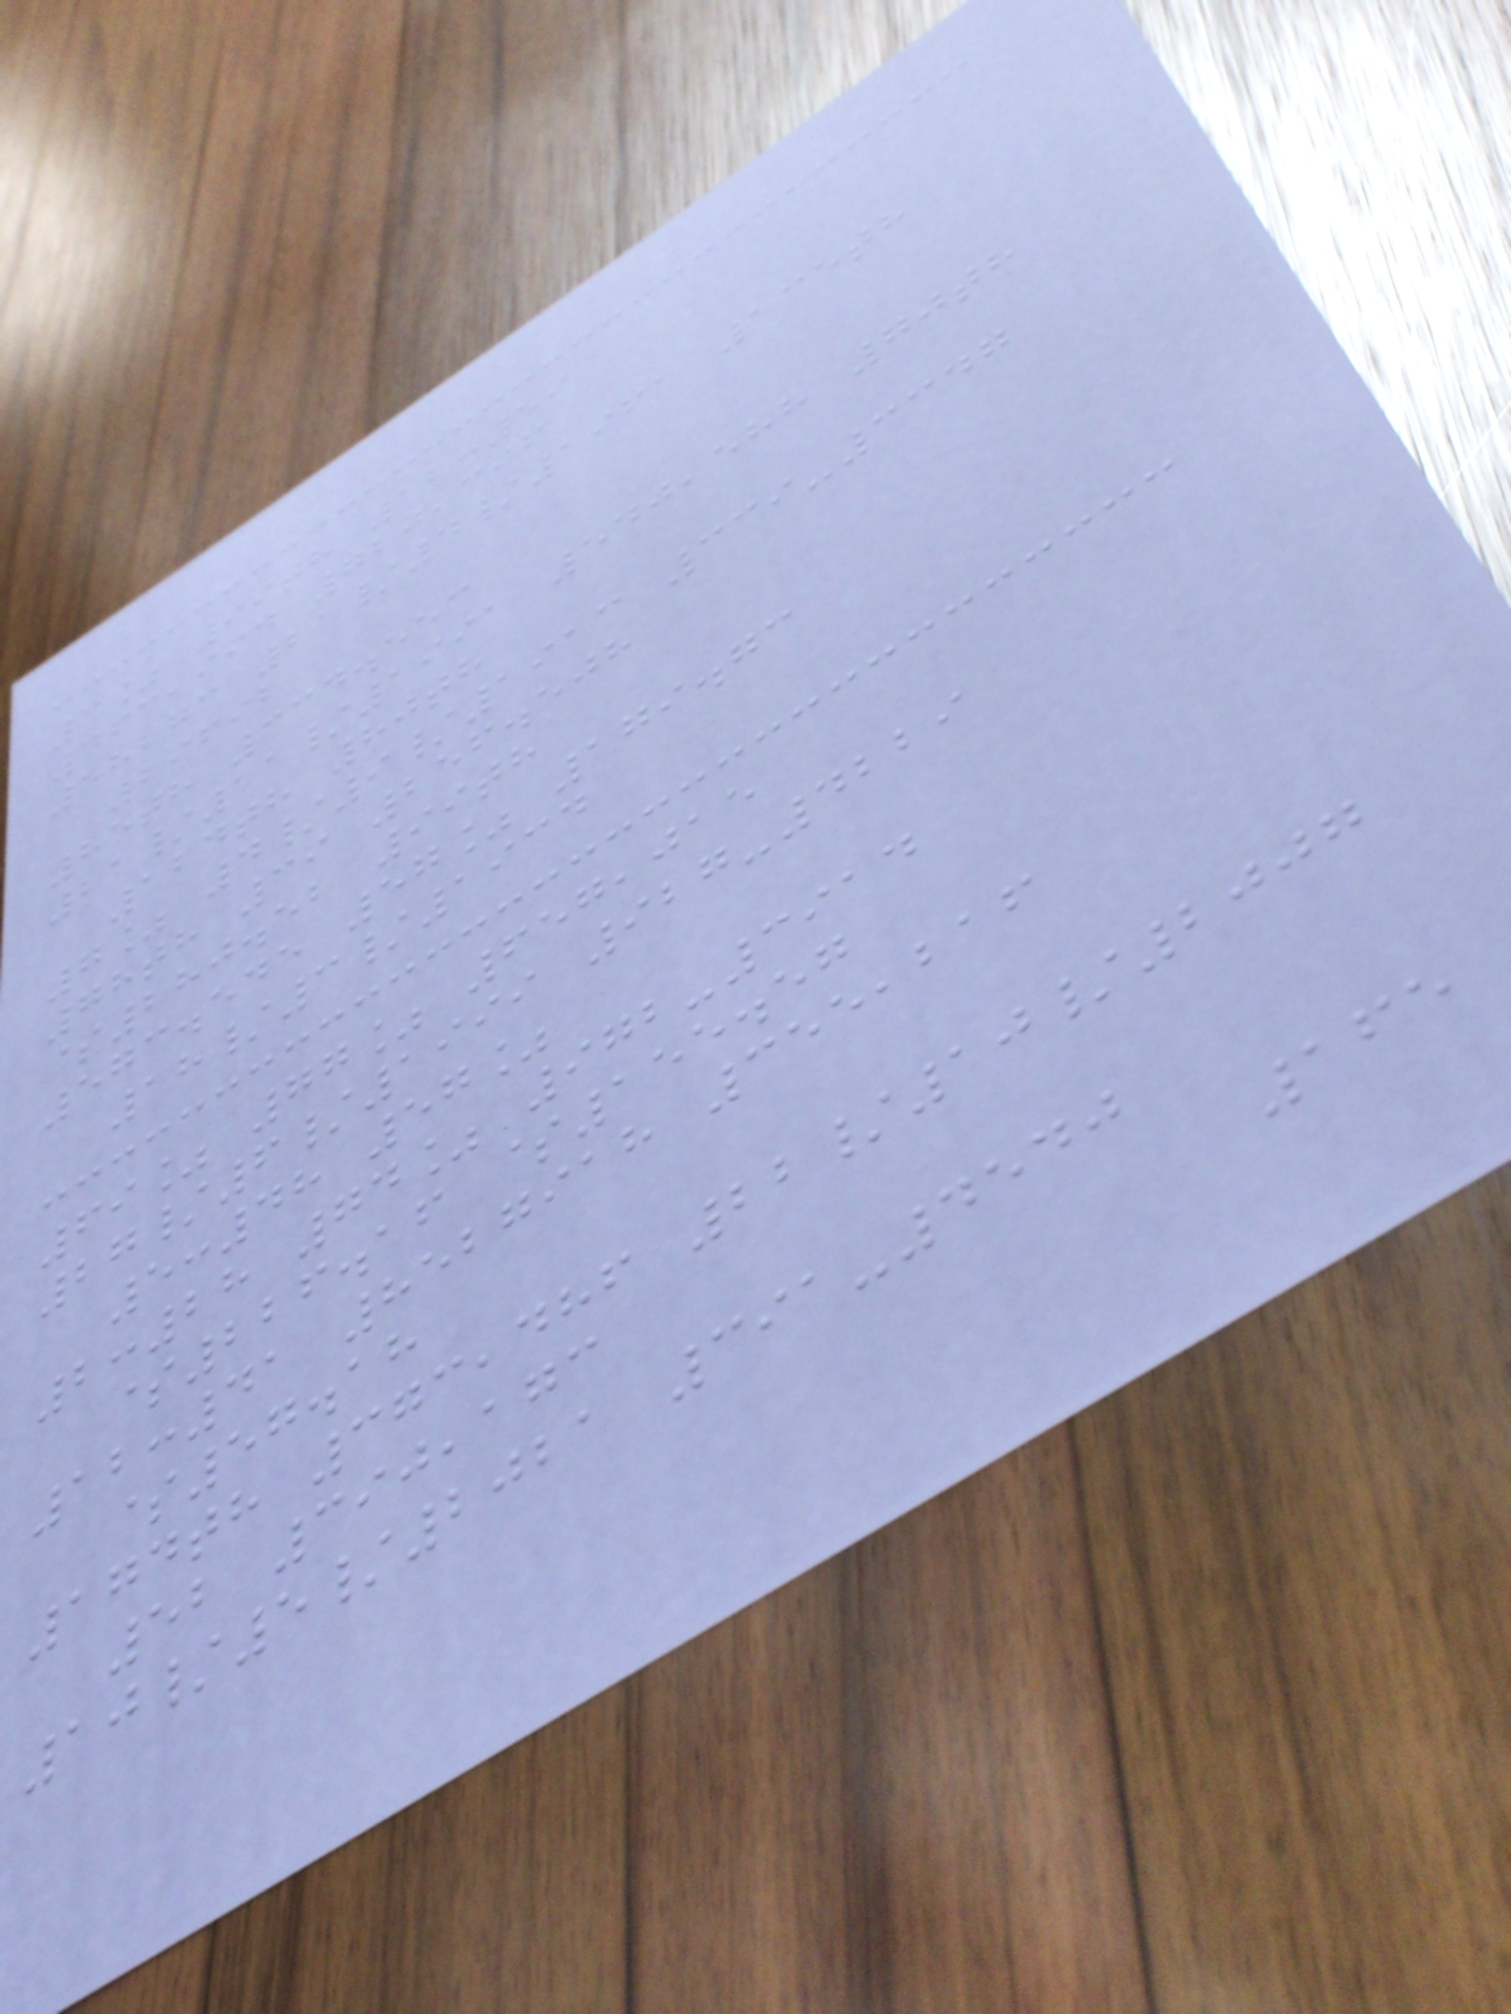3% 99th 12:59
463,994 720,396
58273 21/4/1961 135th
29692
85th 334.553
21/11/1991 540,588 70th
124th 80th
7% 4/9/1913 339-3347
78th 39 256.508
$280.52 99th
573.545 57% 179.73
18/3/1934
69% 77% 657,015
27/6/1999 927-4229
5:48 57%
2:28 74% 972-3914
$226.16 $155.57
12:41 8527918 355,216
$57.18
174th 373,486 22/10/2007
52 390,173
10/5/2021 391-4540
165
